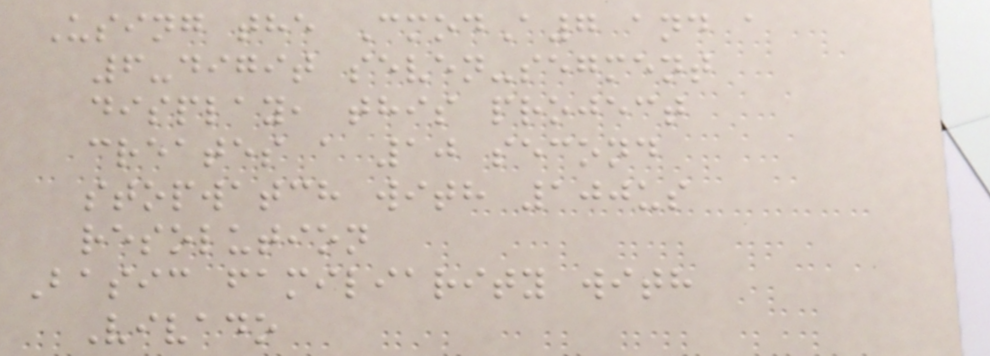Using the CmodA7 and a
6-digit seven-segment
display, this project
creates a 10 second
stopwatch with 100us
resolution
Basic familiarity with
Vivado
